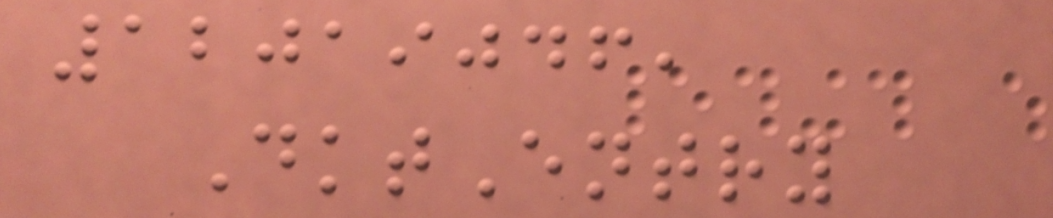12019046,
DktEntry
